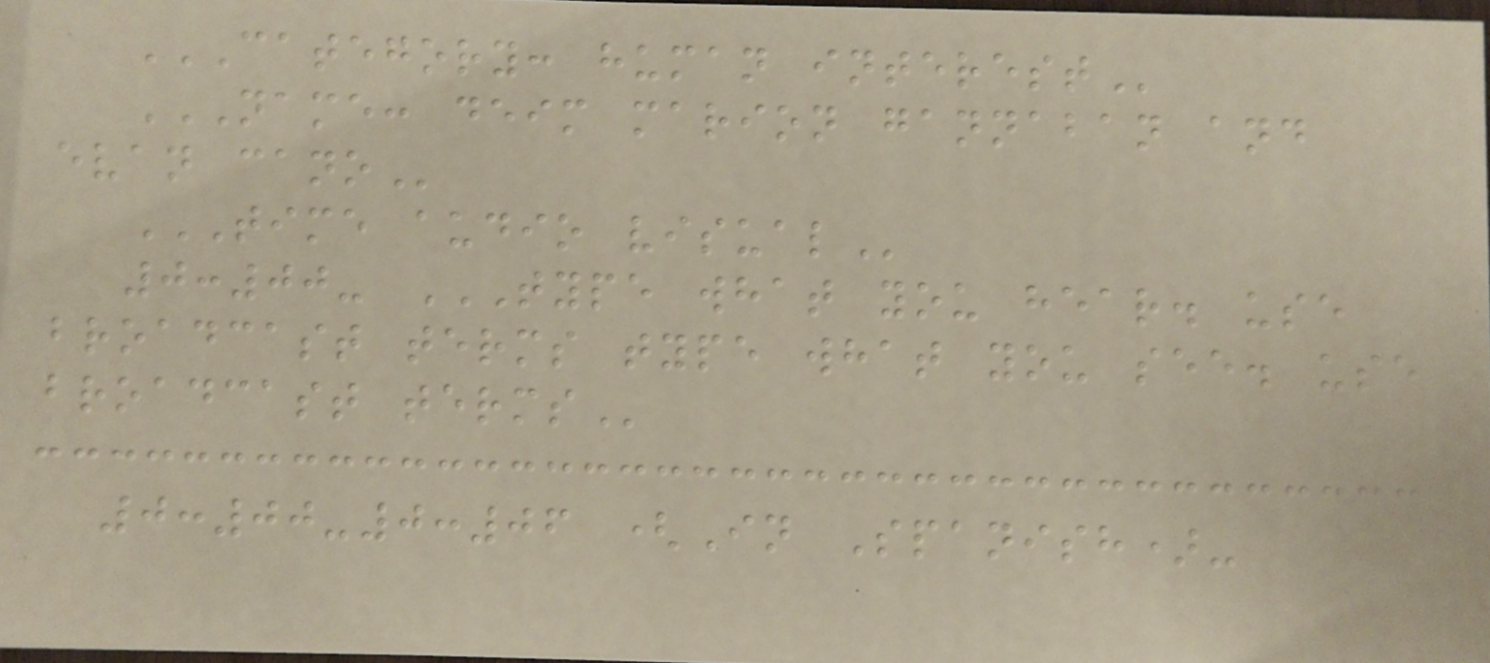CATEGORY: HUMAN INTEREST
NAME: DEIM MARION GANNABAN AND
EVAN CANO
TIME AUDIO VISUAL
0:00- TYPE WHAT YOU HEAR. USE
BROADCAST TERMS TYPE WHAT YOU SEE. USE
BROADCAST TERMS
0:00-0:06 (In Spanish)-
